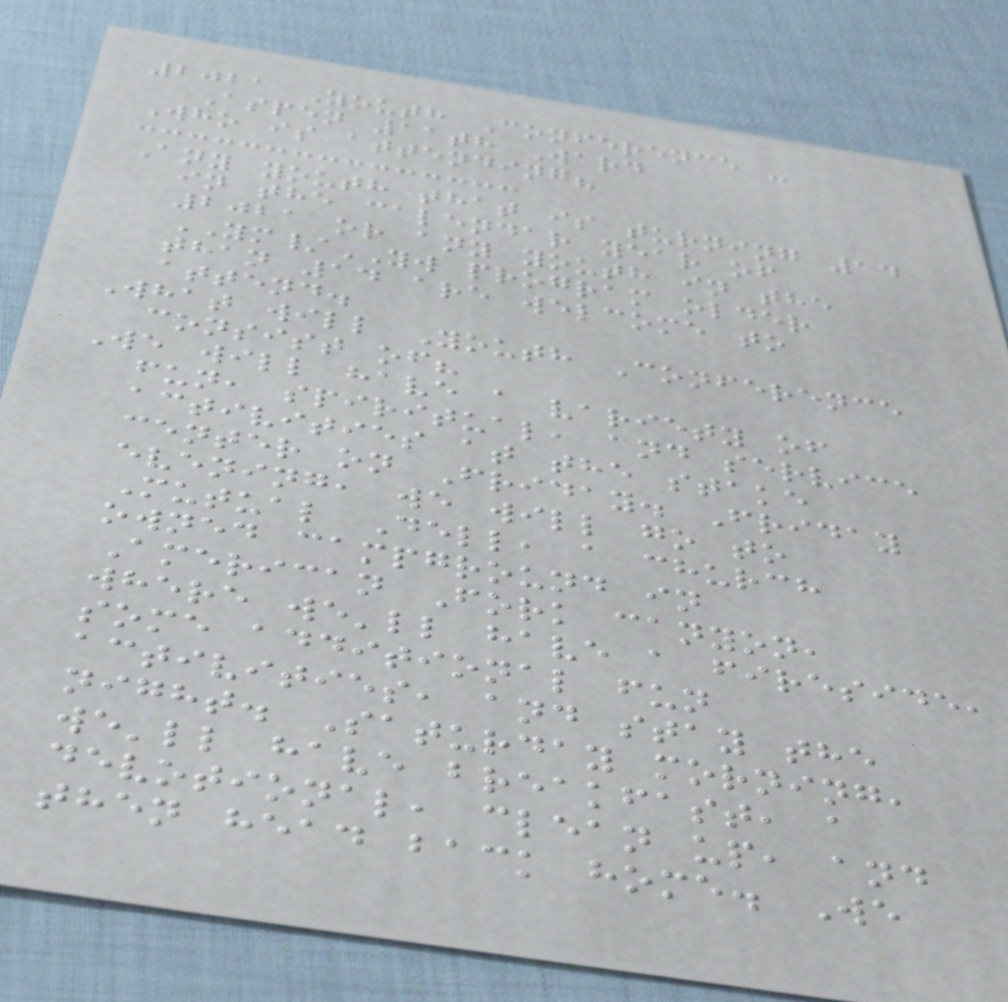2021 Youth Conference -
Aspen 11th Ward
Who is attending?
Any youth that is turning 14
in the calendar year of
2021 or any youth in the
YM/YW program older
than 14 are welcome to
attend.
What will Youth Conference
consist of?
We will have a variety of
fun, spiritual, and service
activities at the stake
center on Friday. Friday
evening, we will go to
Mutual Dell, a church
owned campground in
American Fork canyon,
where we'll have a fireside,
some additional fun
activities, and stay the
night. Saturday morning,
we'll have breakfast, a
devotional, clean up, and
then head back home. We
